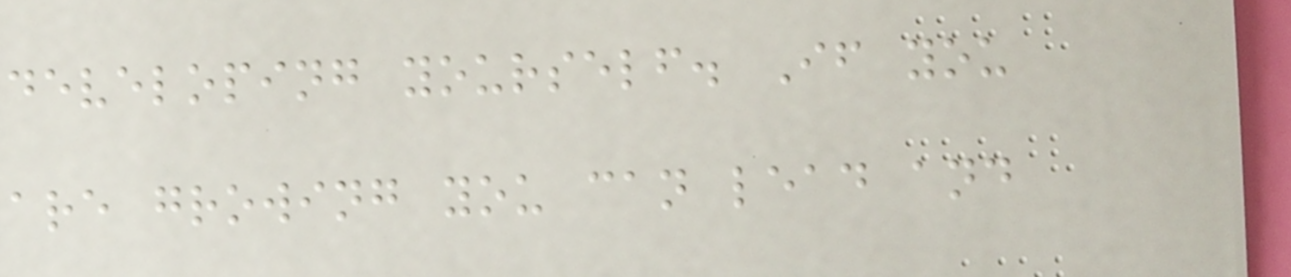developing yourself. If you
are growing you can lead and
